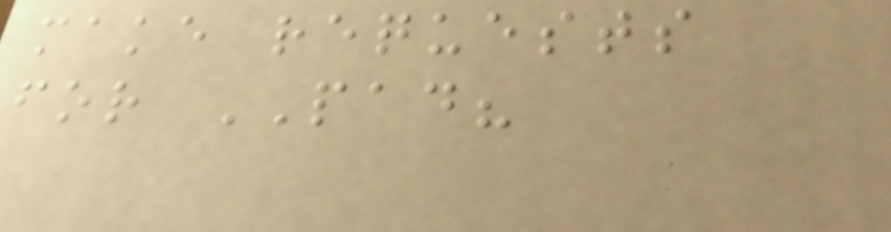make requests
for PAD?
